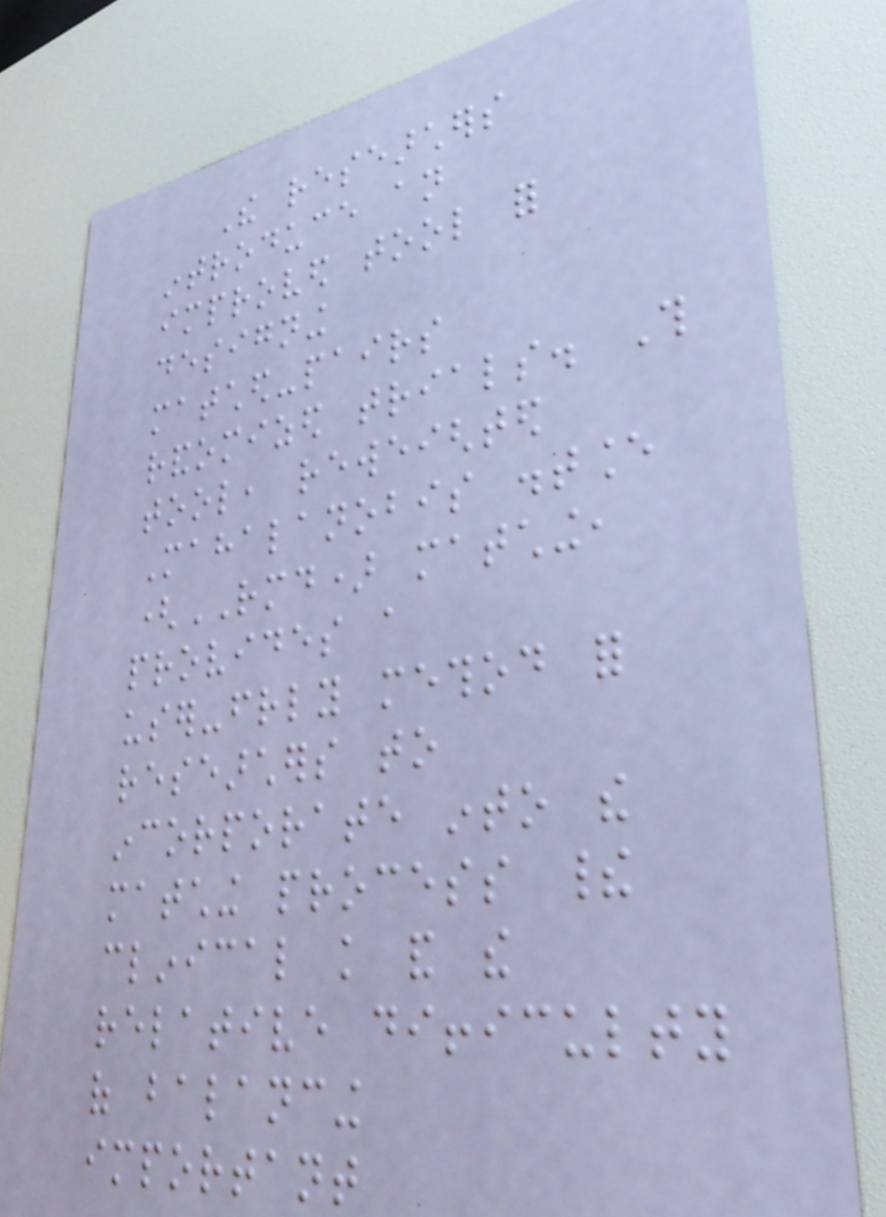The researchers
introduce an
improved tool for
designing
matched-pairs
randomized trials. This
tool, reweighted
Mahalanobis distance
(RMD) matching,
provides a
user-friendly method for
researchers to
incorporate into the
matching process their
clinical knowledge and the
relative difficulty
of balancing
important
